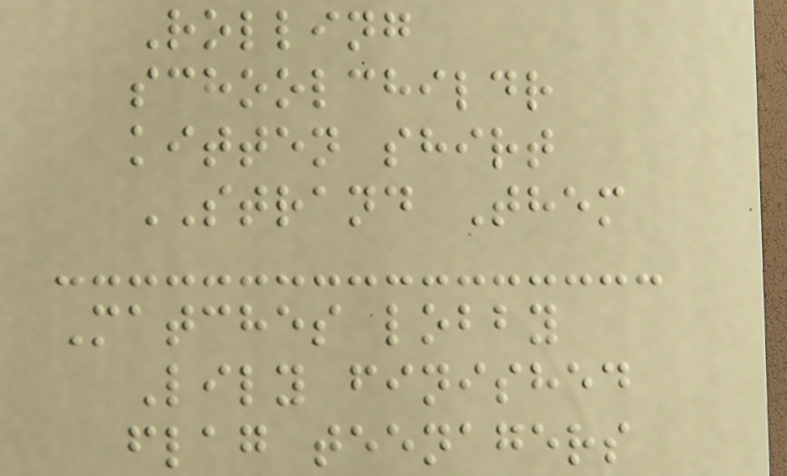Rolling
schoolchildr
kitten shirt
STRAND Them
Matches lobby
Lily finished
flag teenagers
